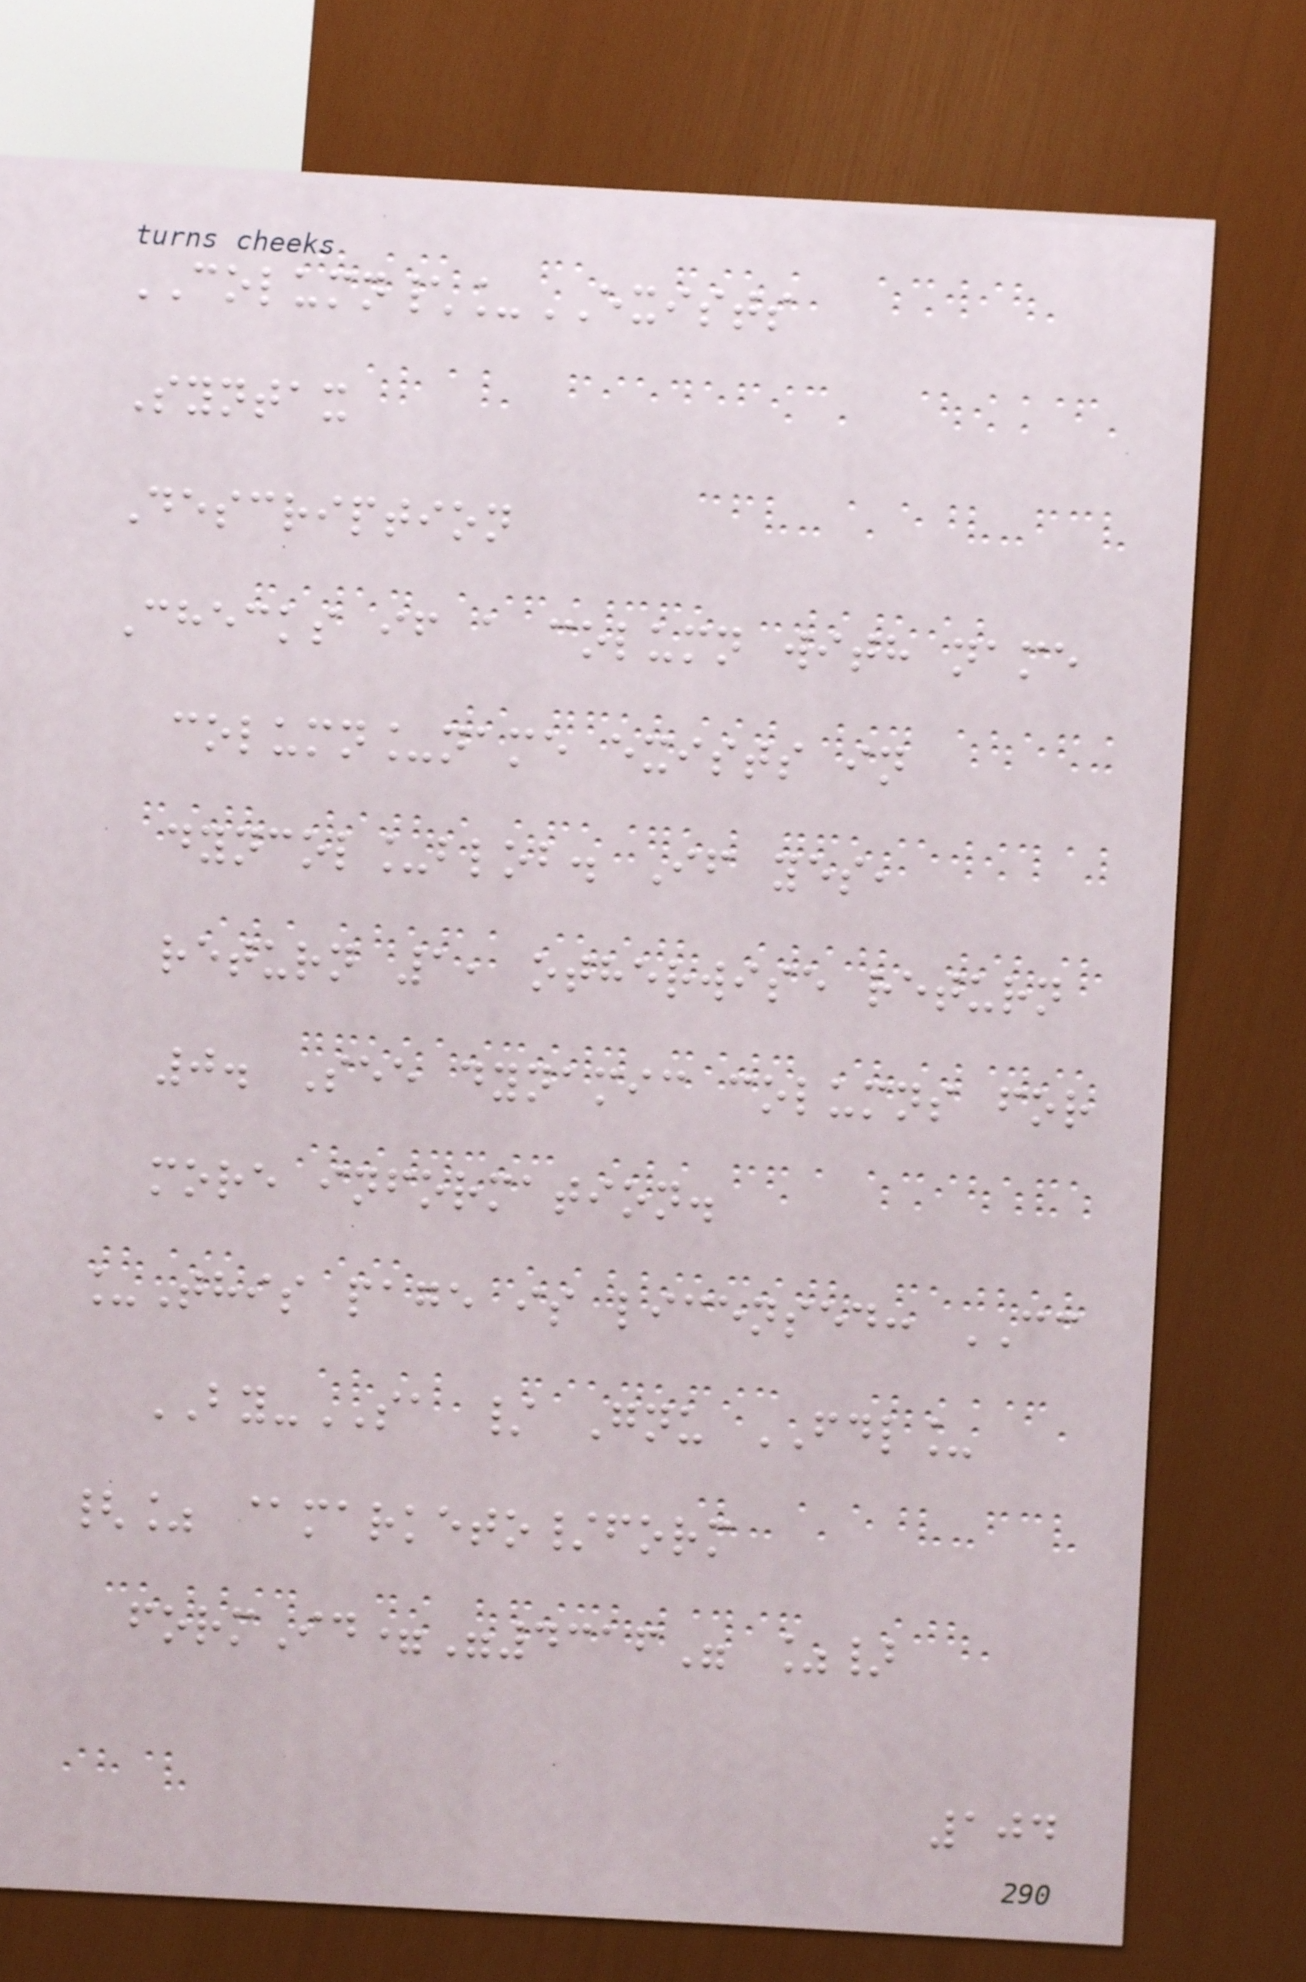COLUMN\_EXISTS
Syntax
Description
Checks if a column with name
column_name exists in
dyncol_blob. If yes,
return 1, otherwise return
0. See dynamic columns for
more information.
_This page is licensed: CC
BY-SA / Gnu FDL_
{% @marketo/form
formId="4316" %}
104
